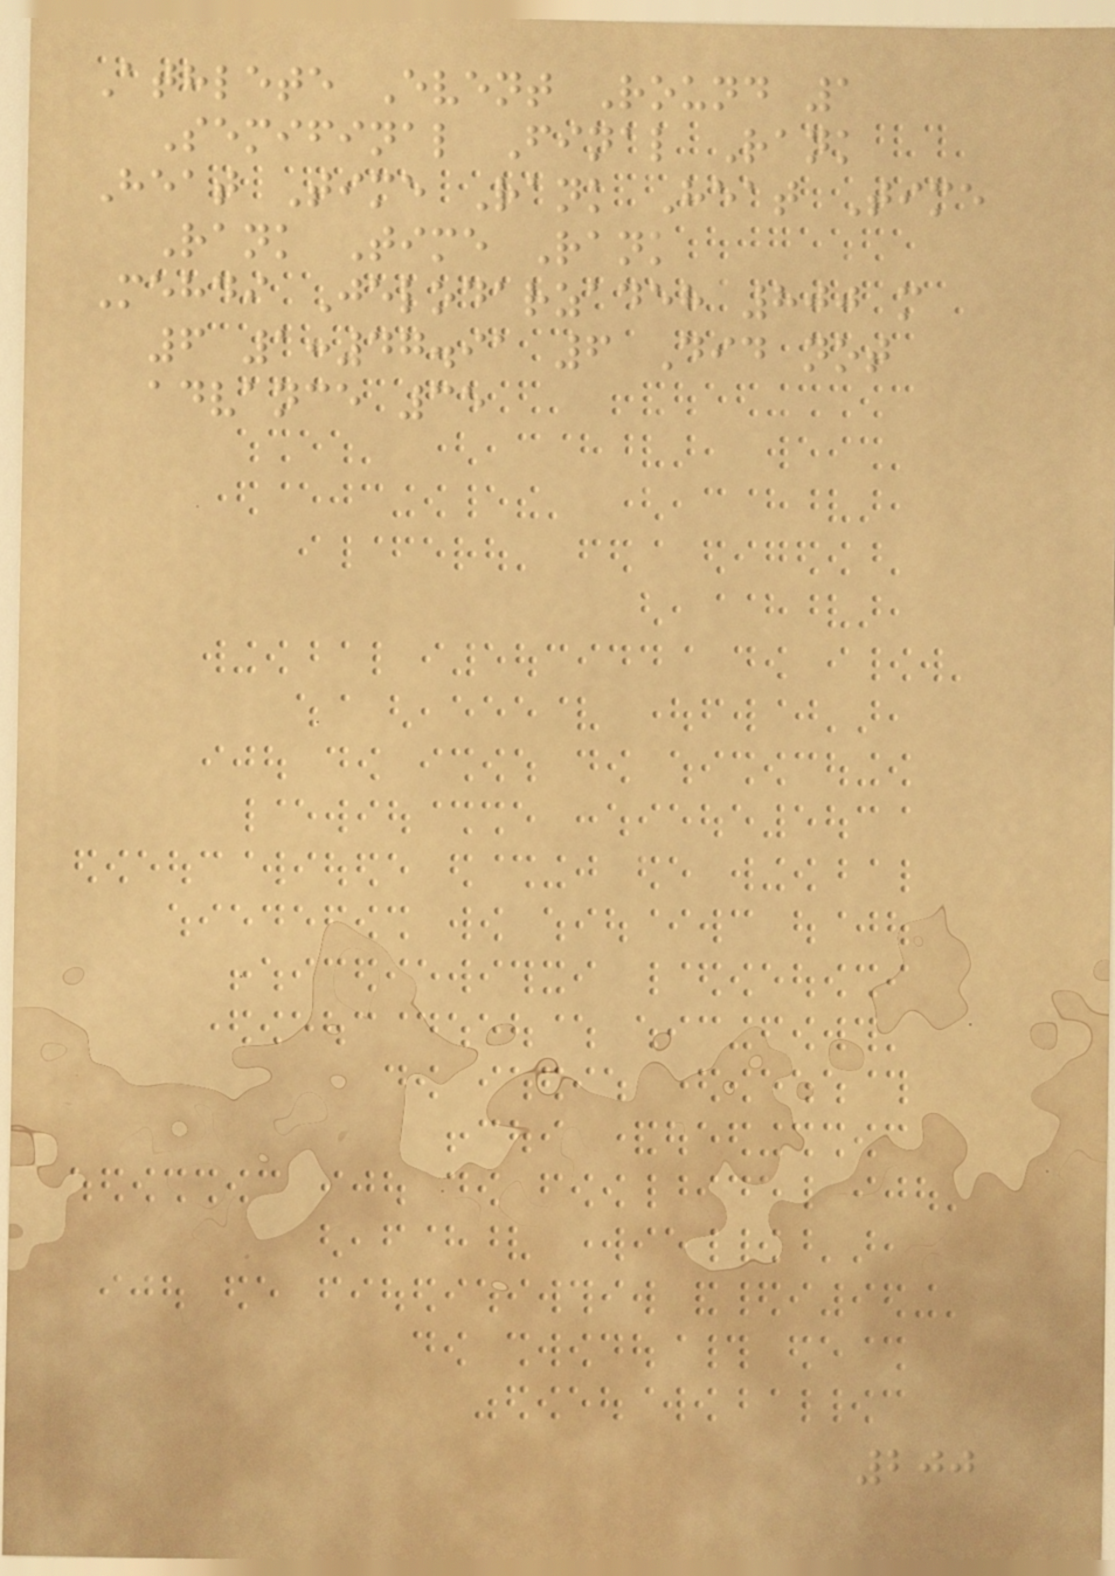Athlete Event Round 1
Semifinal Final Rank
Heat Time Rank Heat Time
Rank Time Rank
Mehdi Jelodarzadeh 800 m
6 1:47.91 6 Did not
advance 35
200
